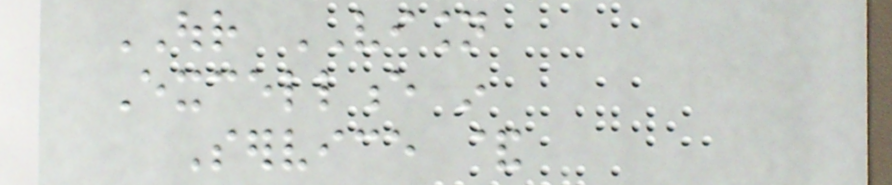OUR VISION
Excellence in
Service &
